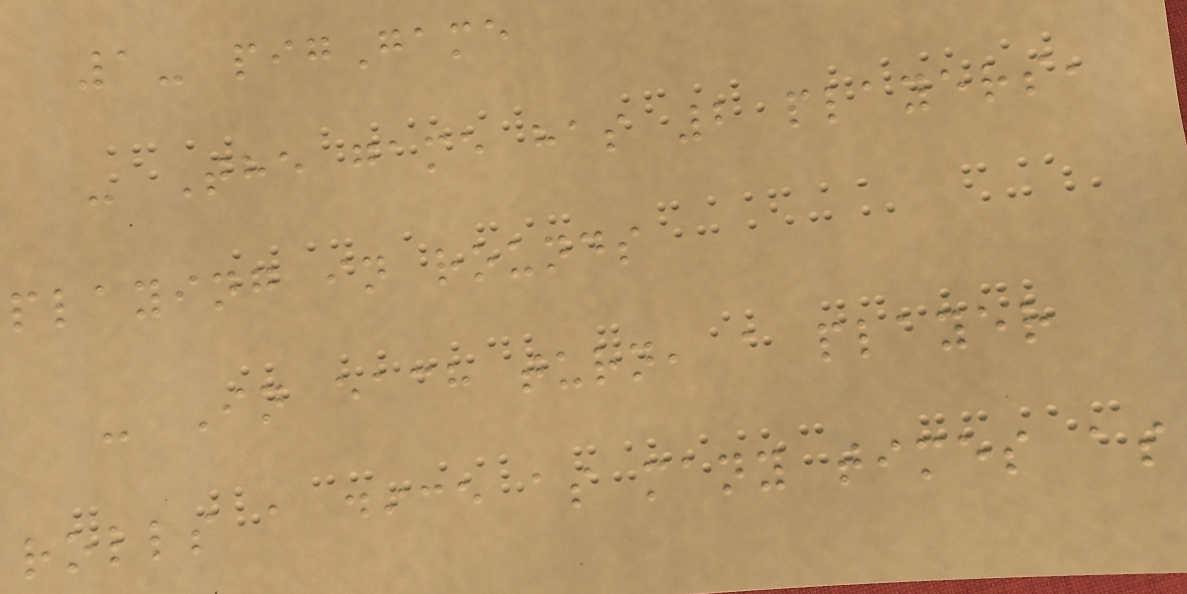1- pigGame
- The game has 2 players,
playing in rounds
- In each turn, a player
rolls a dice as many times as
